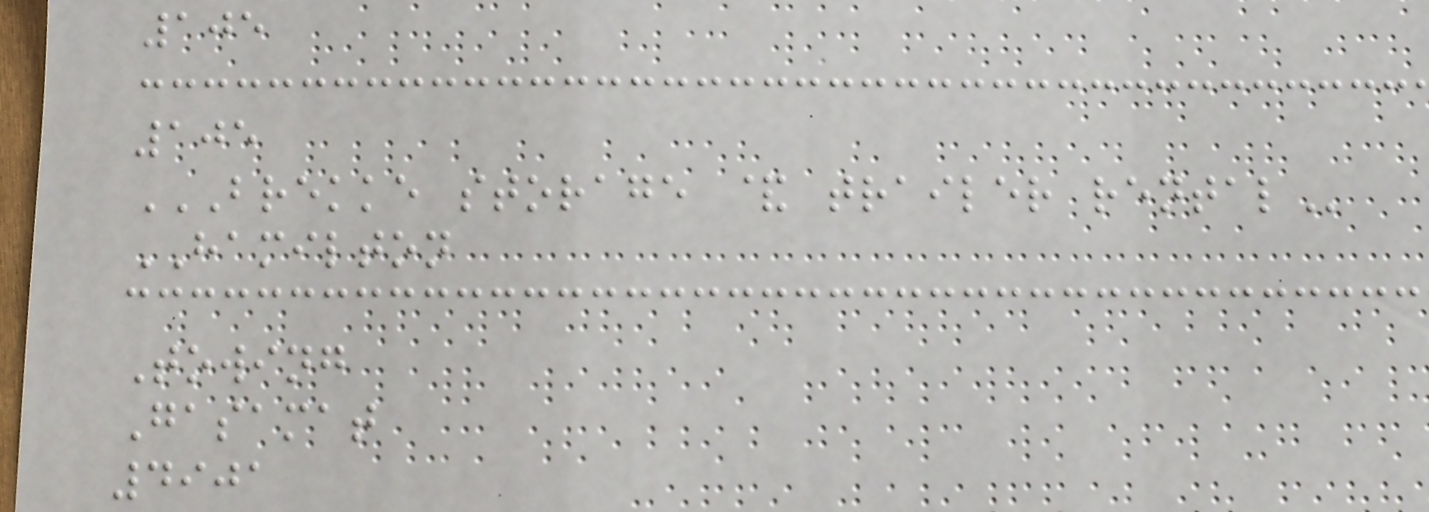105
105
BREKKE STORAGE & TRAILER RENTAL
HAMILTON
Towing
Gasamat
4901
